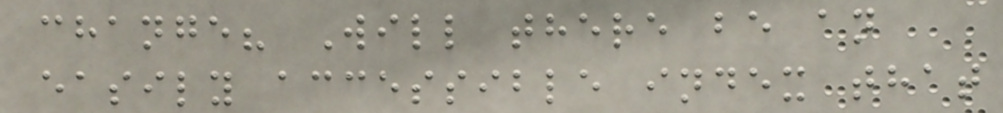change? Will there be an
easily accessible index that
